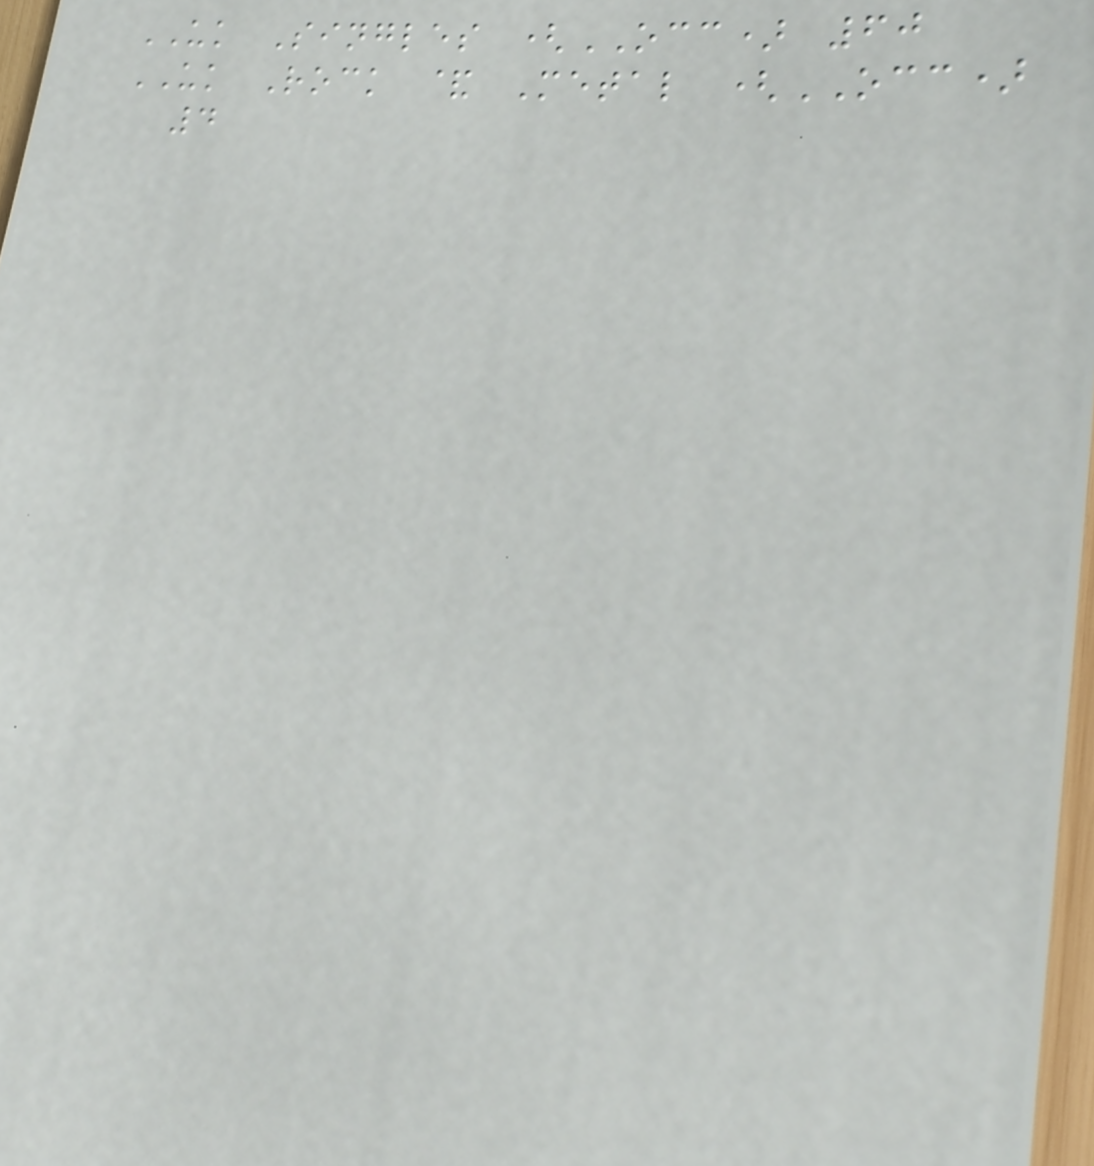UK Singles (OCC) 60
UK Rock & Metal (OCC)
4
